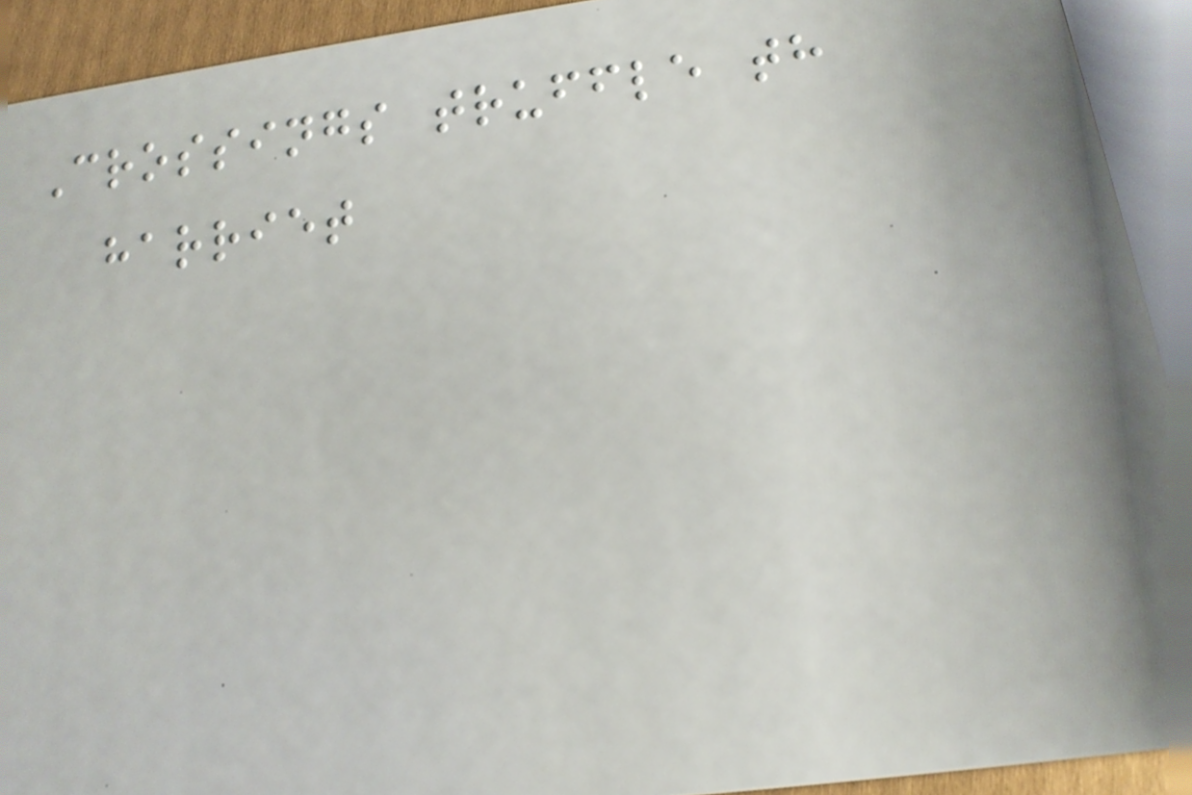Crossings truffle th
harriet
